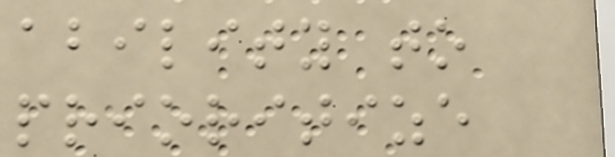ability to
prioritize
